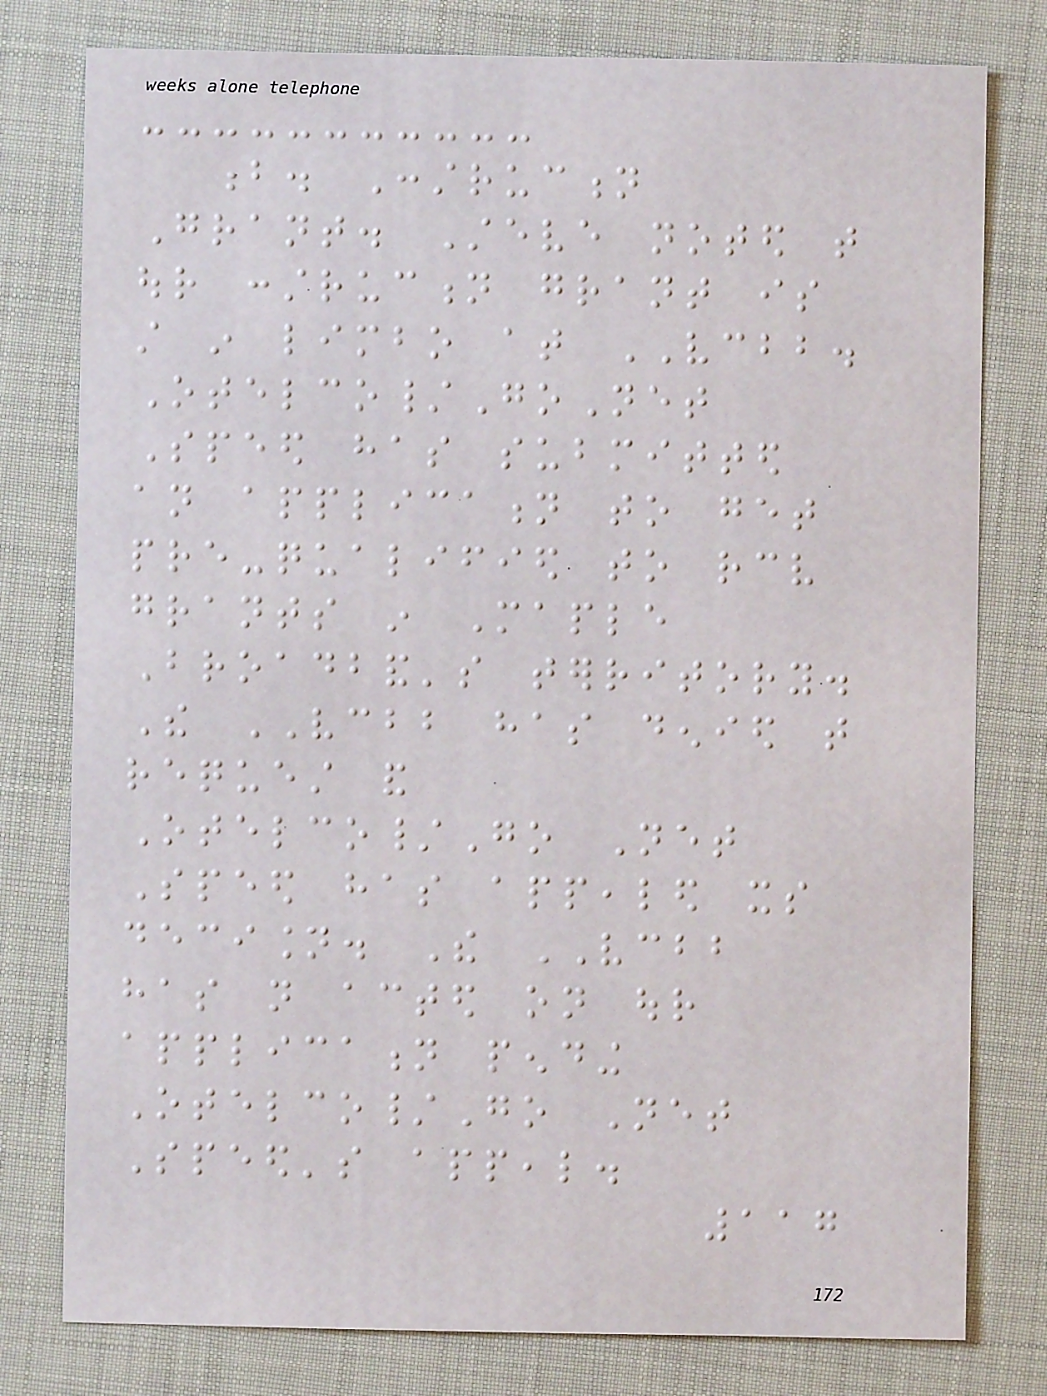b. Construction
Grant. Steve noted that
our construction grant is
still in limbo at VCBB.
Otelco/GoNet
Speed has submitted
an application to get
pre-qualified to receive
grants in Maple
Broadband's territory.
The VCBB has denied that
request and
Otelco/Go Net
Speed has appealed its
decision. The VCBB
has not acted on our
application pending
Otelco/Go Net
Speed's appeal.
117
